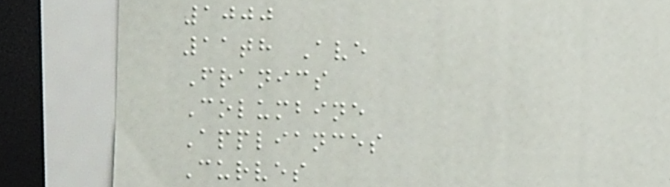1000
11th Ave
Franics
Columbine
Appliances
Curves
